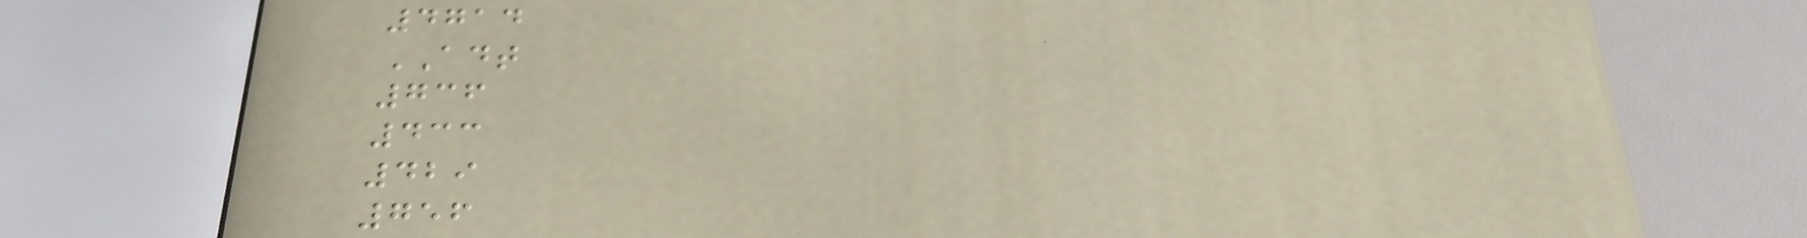4714
ADT
736
433
429
756
